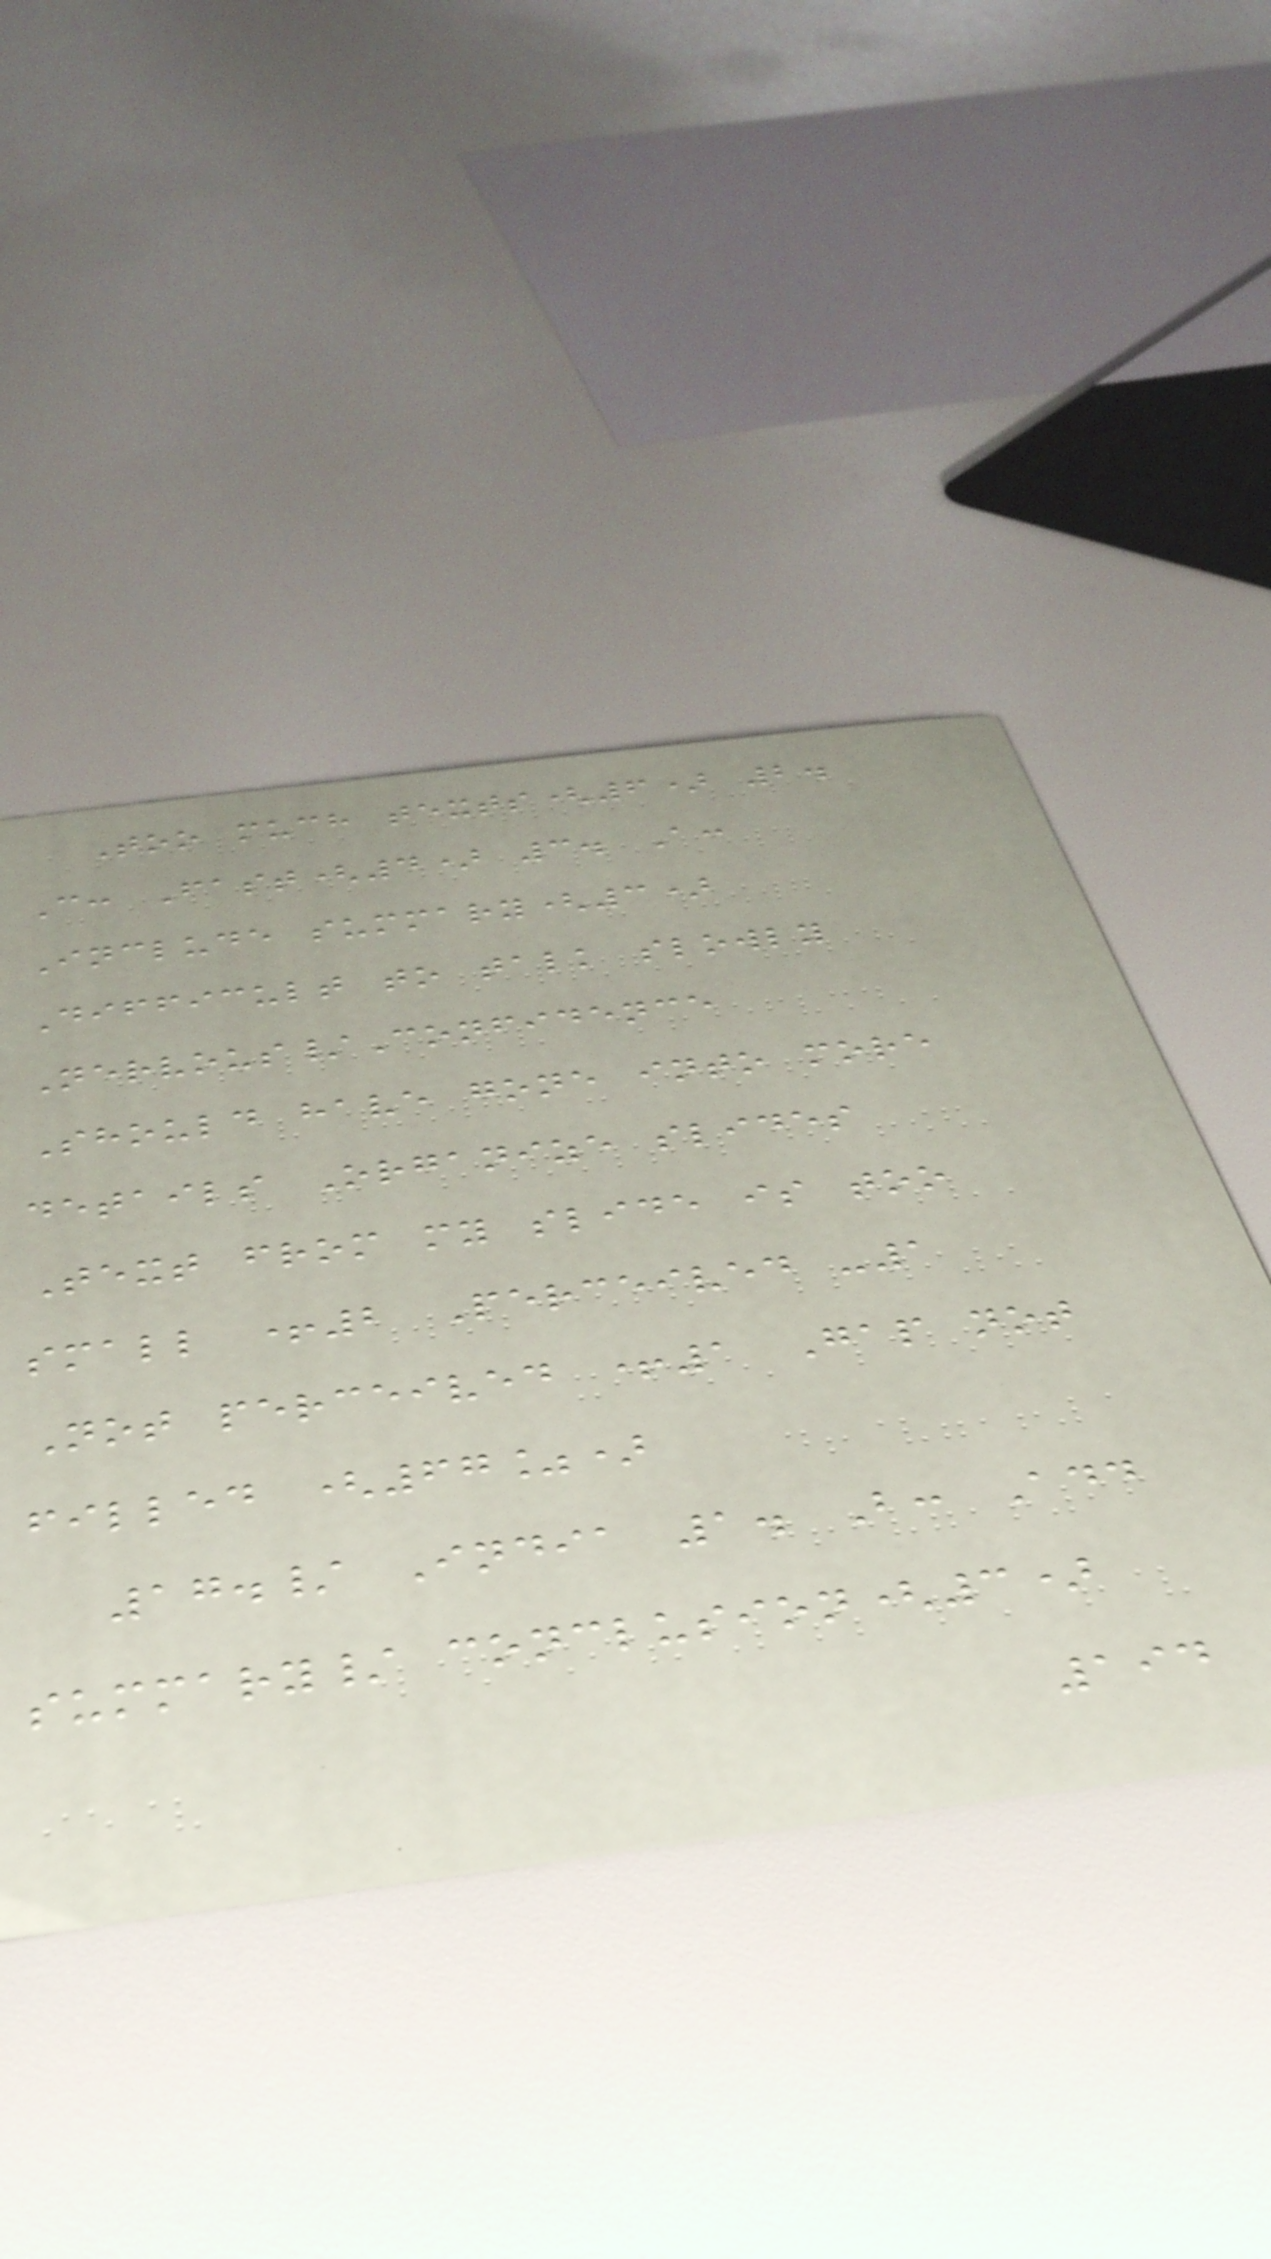Too much texts(6) 2.
C: Fast(4) 3. A:
Include summary(3)
Difficult to talk slowly
Nervous/Confidence
Should have gone into more
details Organize slides
Text from my slide is too
small +2 Perceived -1
Not perceived +1 Gap not
filled (67%)
17./ India 1. B: Add
summary/ conclusion(3)
194
